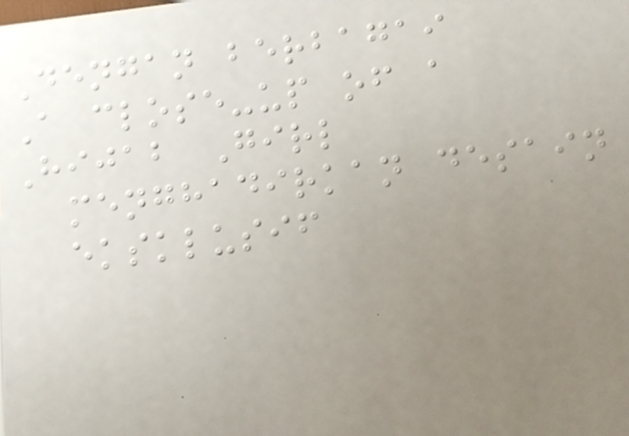Dengan berbagai
A close-up of a
Hijab Girl
menghadirkan desain
eksklusif
